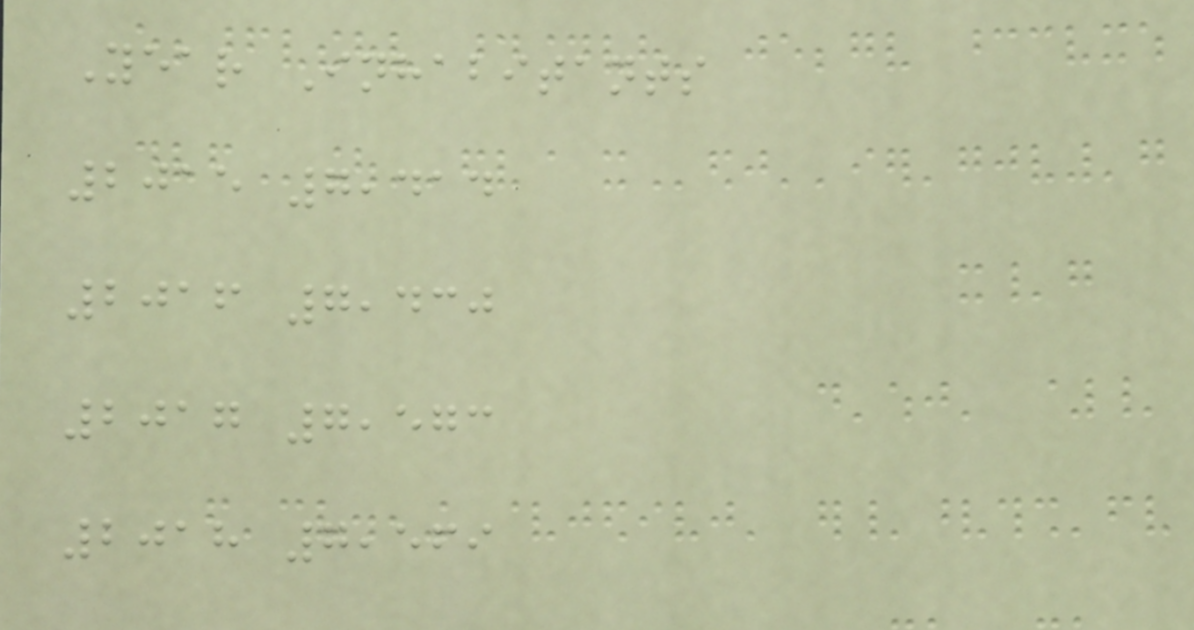Year Inhabitants
2015 7,414
2016 7,430
2017 7,573
2018 7,569
